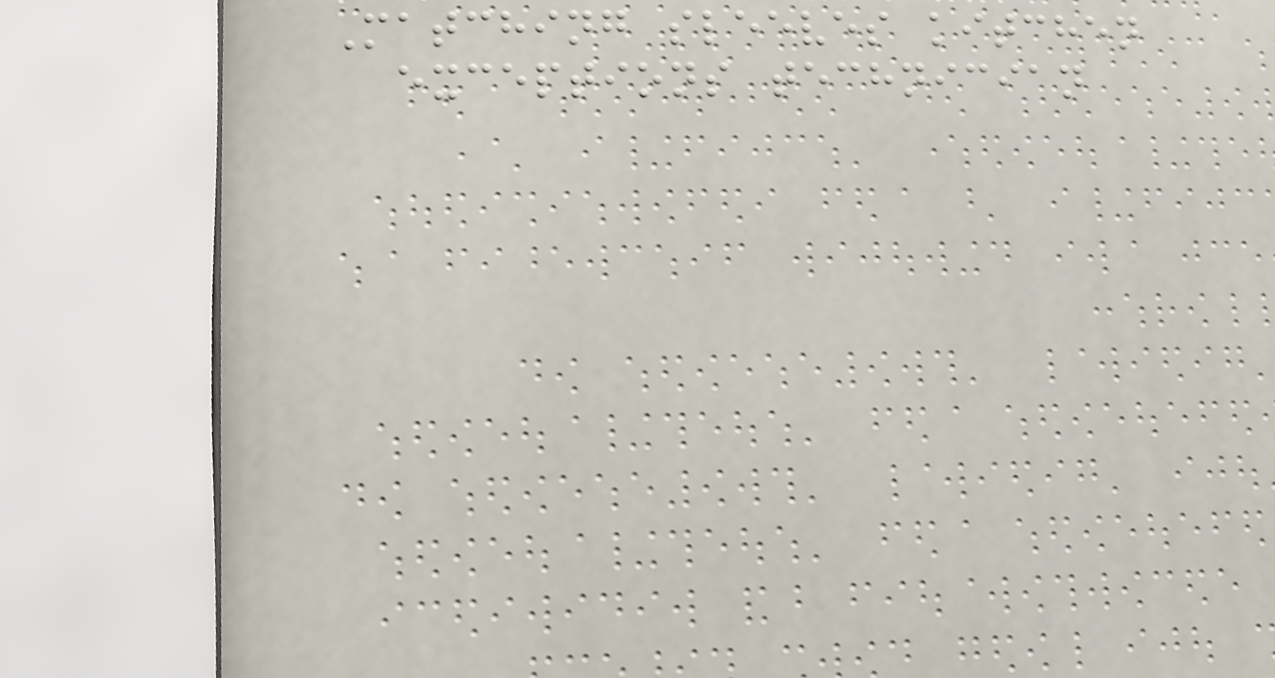Matching sleeves kitchen
exceptions technician
